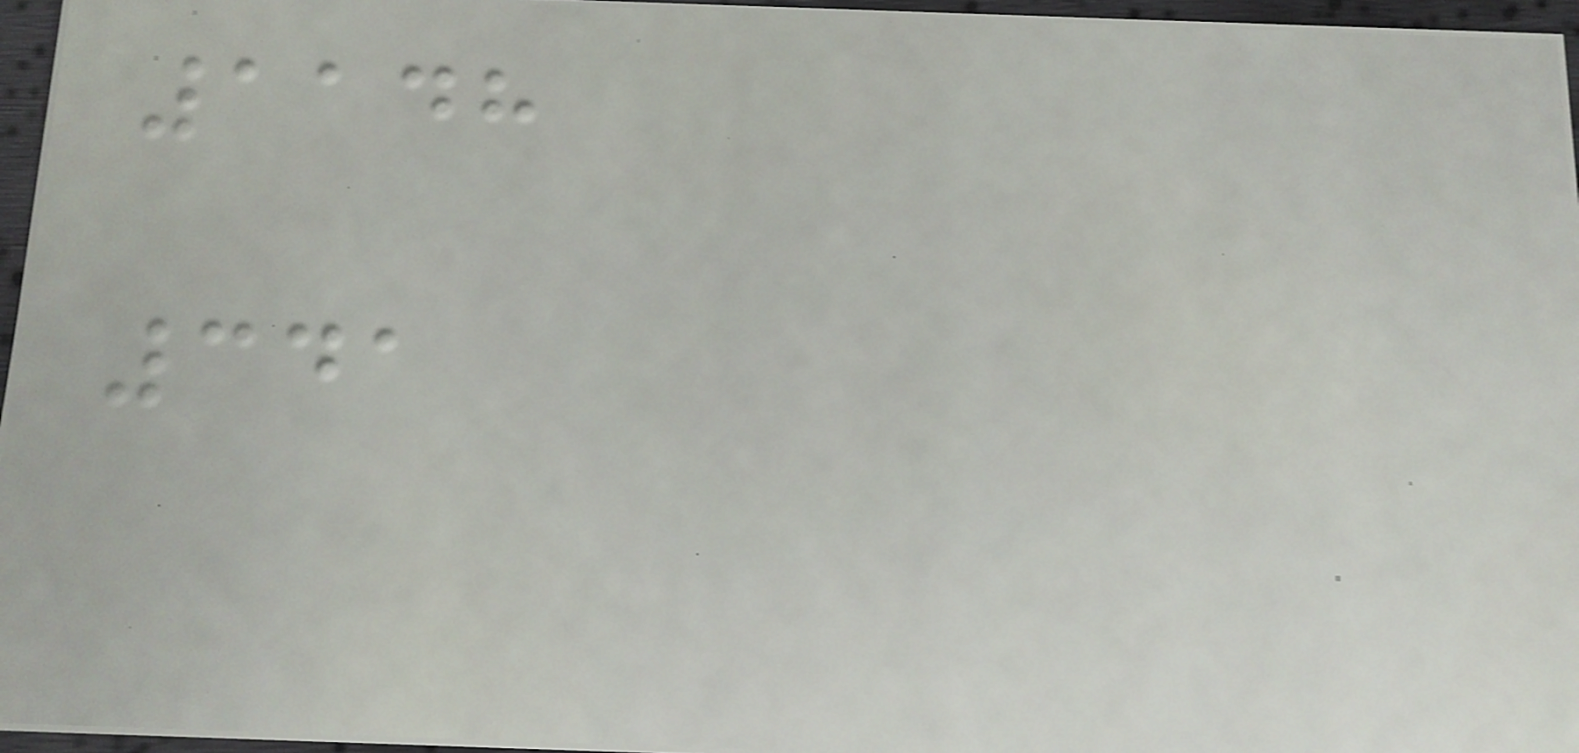1148
341
